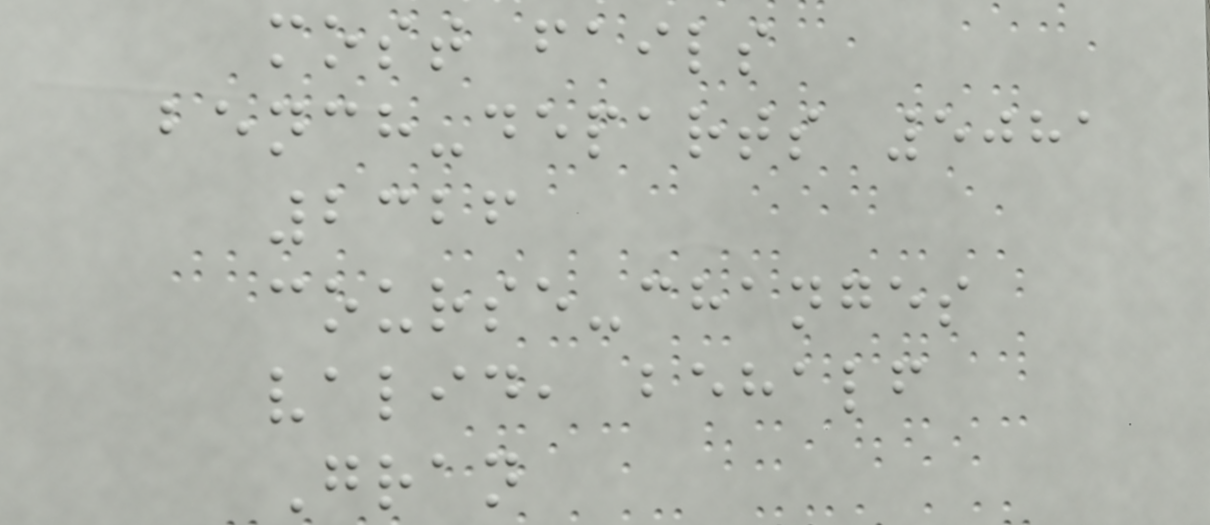most fails
bench-departs 5081
2326
course-changes
valid, behalf
Gran
